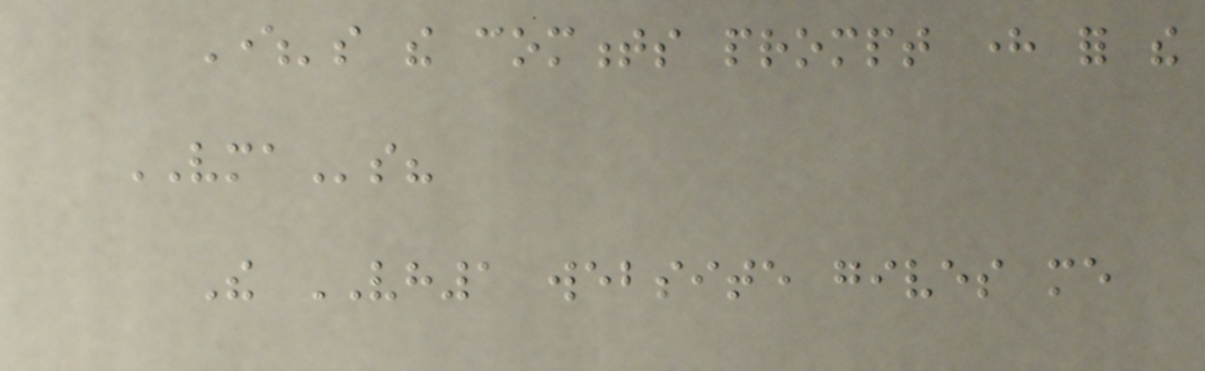Where's the comments prompt here for the
VMAs?
The VH1 website gives me
